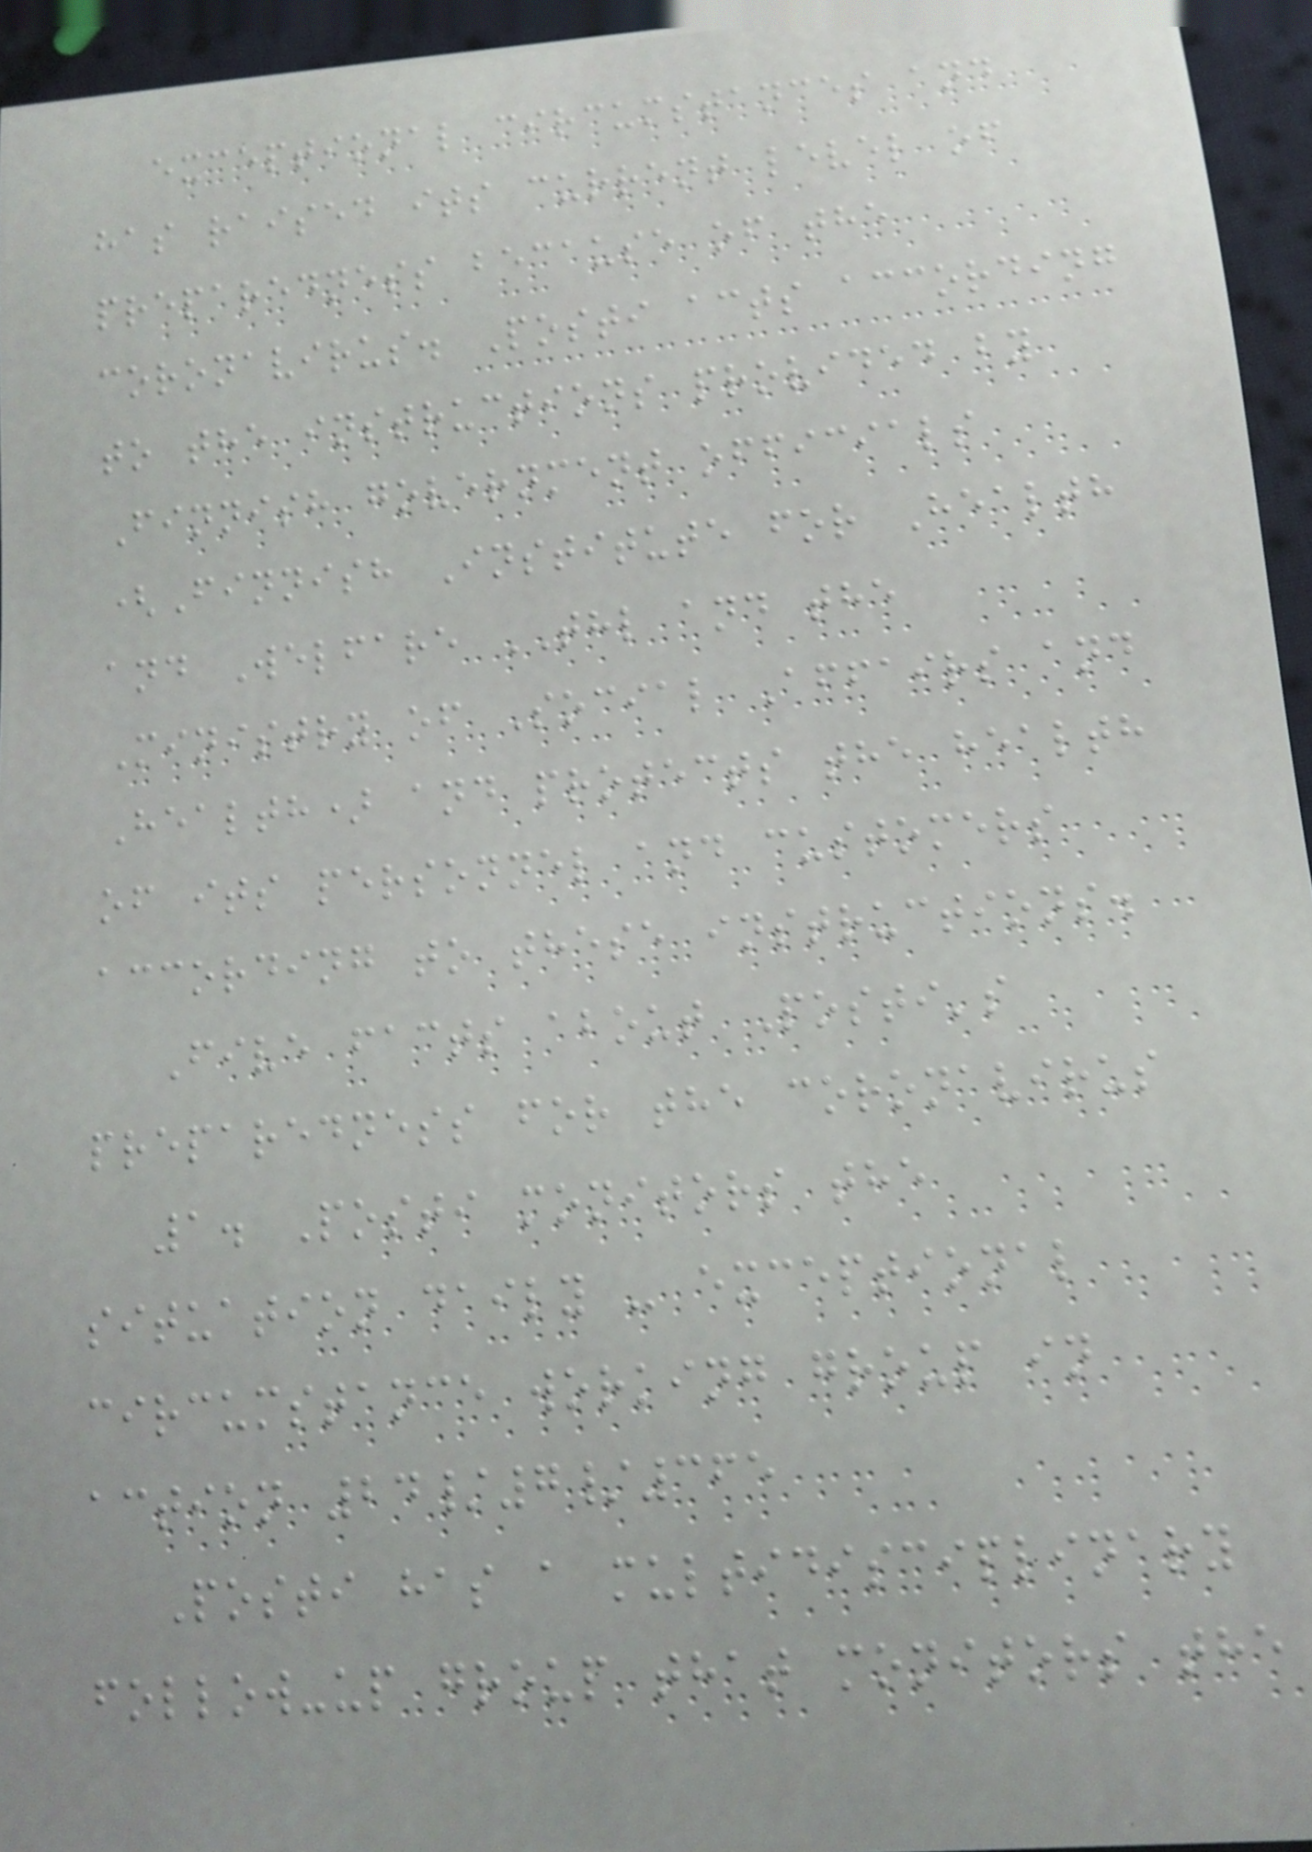exceptional circumstances and
has raised its current level of
preparedness because of the
coronavirus. Posti acts according
to the instructions provided by
Finnish government officials
(Finnish Institute for Health
and Welfare THL and the
Ministry of Social Affairs and
Health) and protects the health
of its personnel and customers
according to these instructions.
Five facts about Posti's
preparedness for the coronavirus
1. Posti monitors the
situation daily - exceptional
circumstance working group in
action 24/7/365
Posti has a multidisciplinary
follow-up group that monitors the
